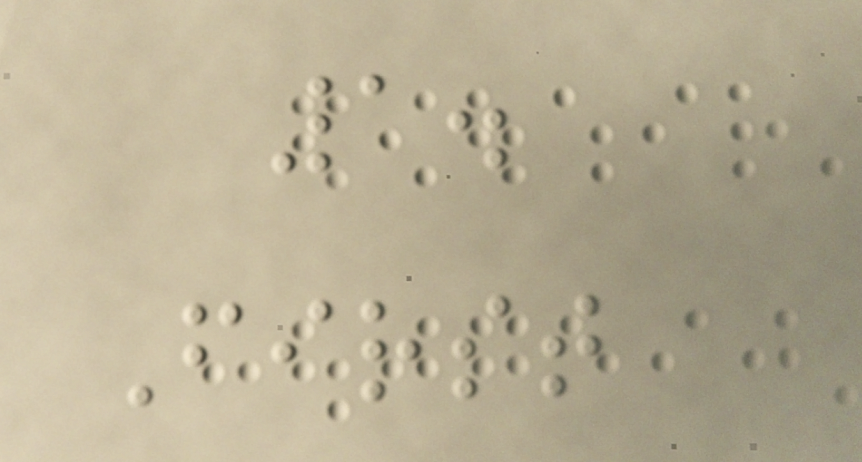1.
First
